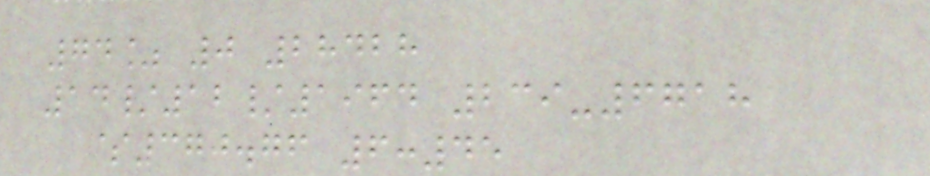74% 0 28428
14/12/1964 239-6718
$370.76 6:45
